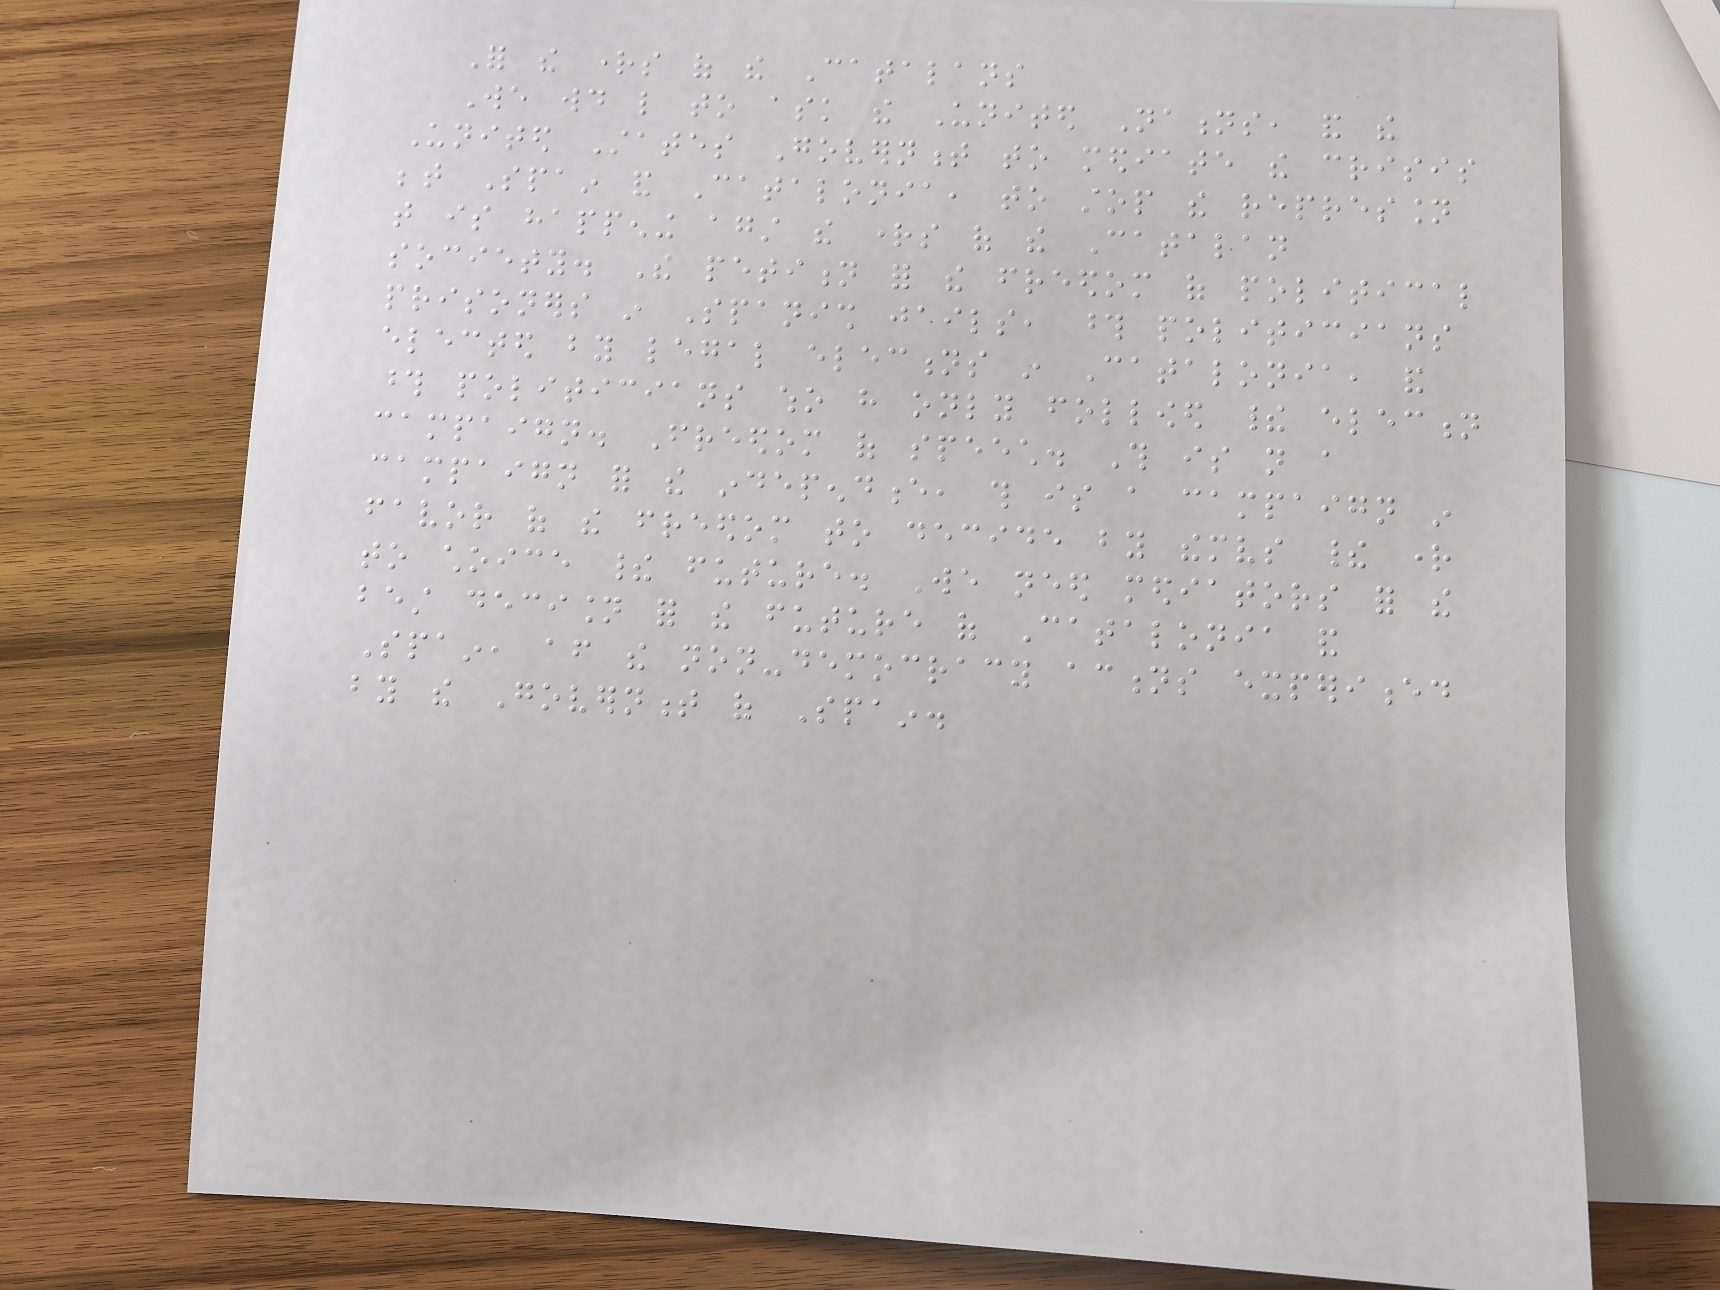For the rights of the Catalans
We would like to ask the United Nations, and the
United States Government to mediate the crisis
between Spain and Catalonia, to stop the repression
that is happening against the rights of the Catalan
society. The petition for the freedom of political
prisoners in Spanish jails, those politicians
elected by legal elections in Catalonia, and
those politicians who have only followed their election
campaign. Freedom of speech. This is not a
campaign for the independence, this is a campaign in
favor of the freedom to decide by themselves their right
to choice their future. We need mediators for the
best decision for the future of Catalonia and
Spain, after the non-democracy actions experienced
by the Government of Spain.
